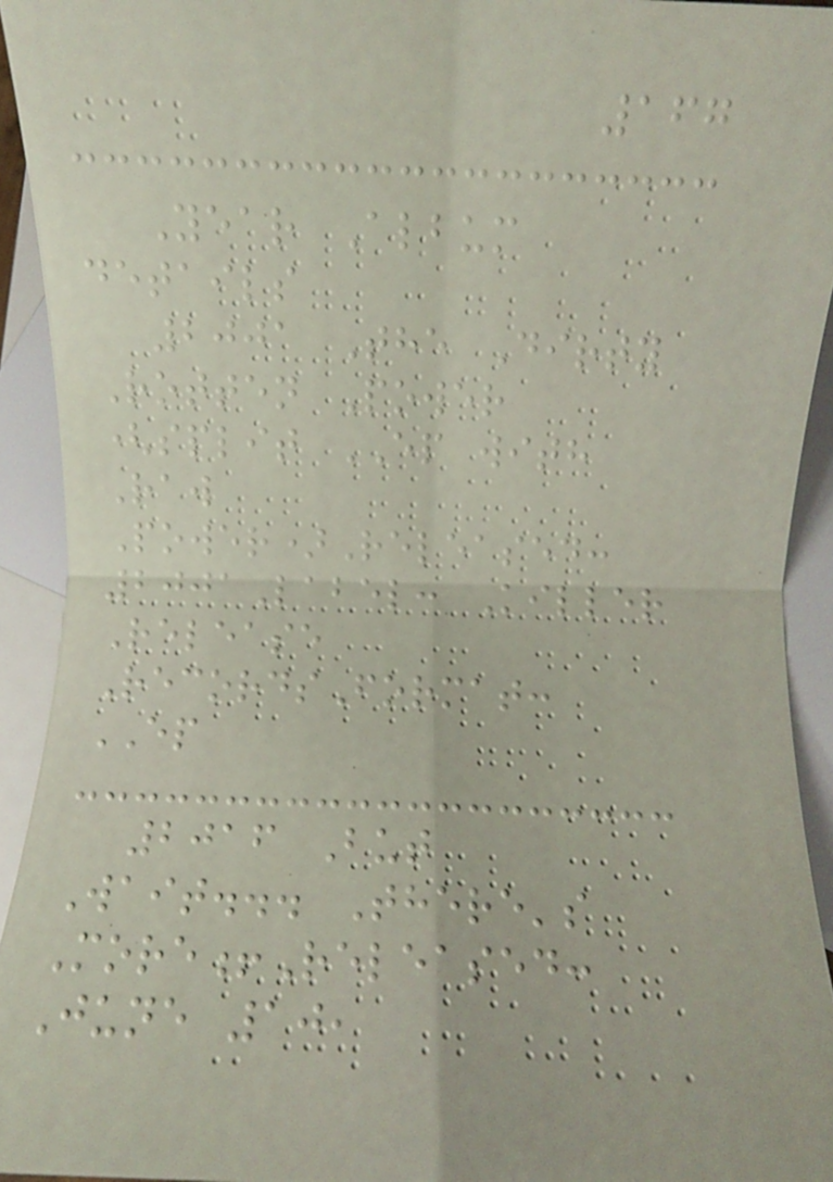167
Year Album
details
2001 The Dirty
Rotten Power
(split EP with
Raw
Power)Released:
2001Label: Killer
Release
RecordsFormat:
EP
2016 But
Wait... There's
More!Released:
June 10,
